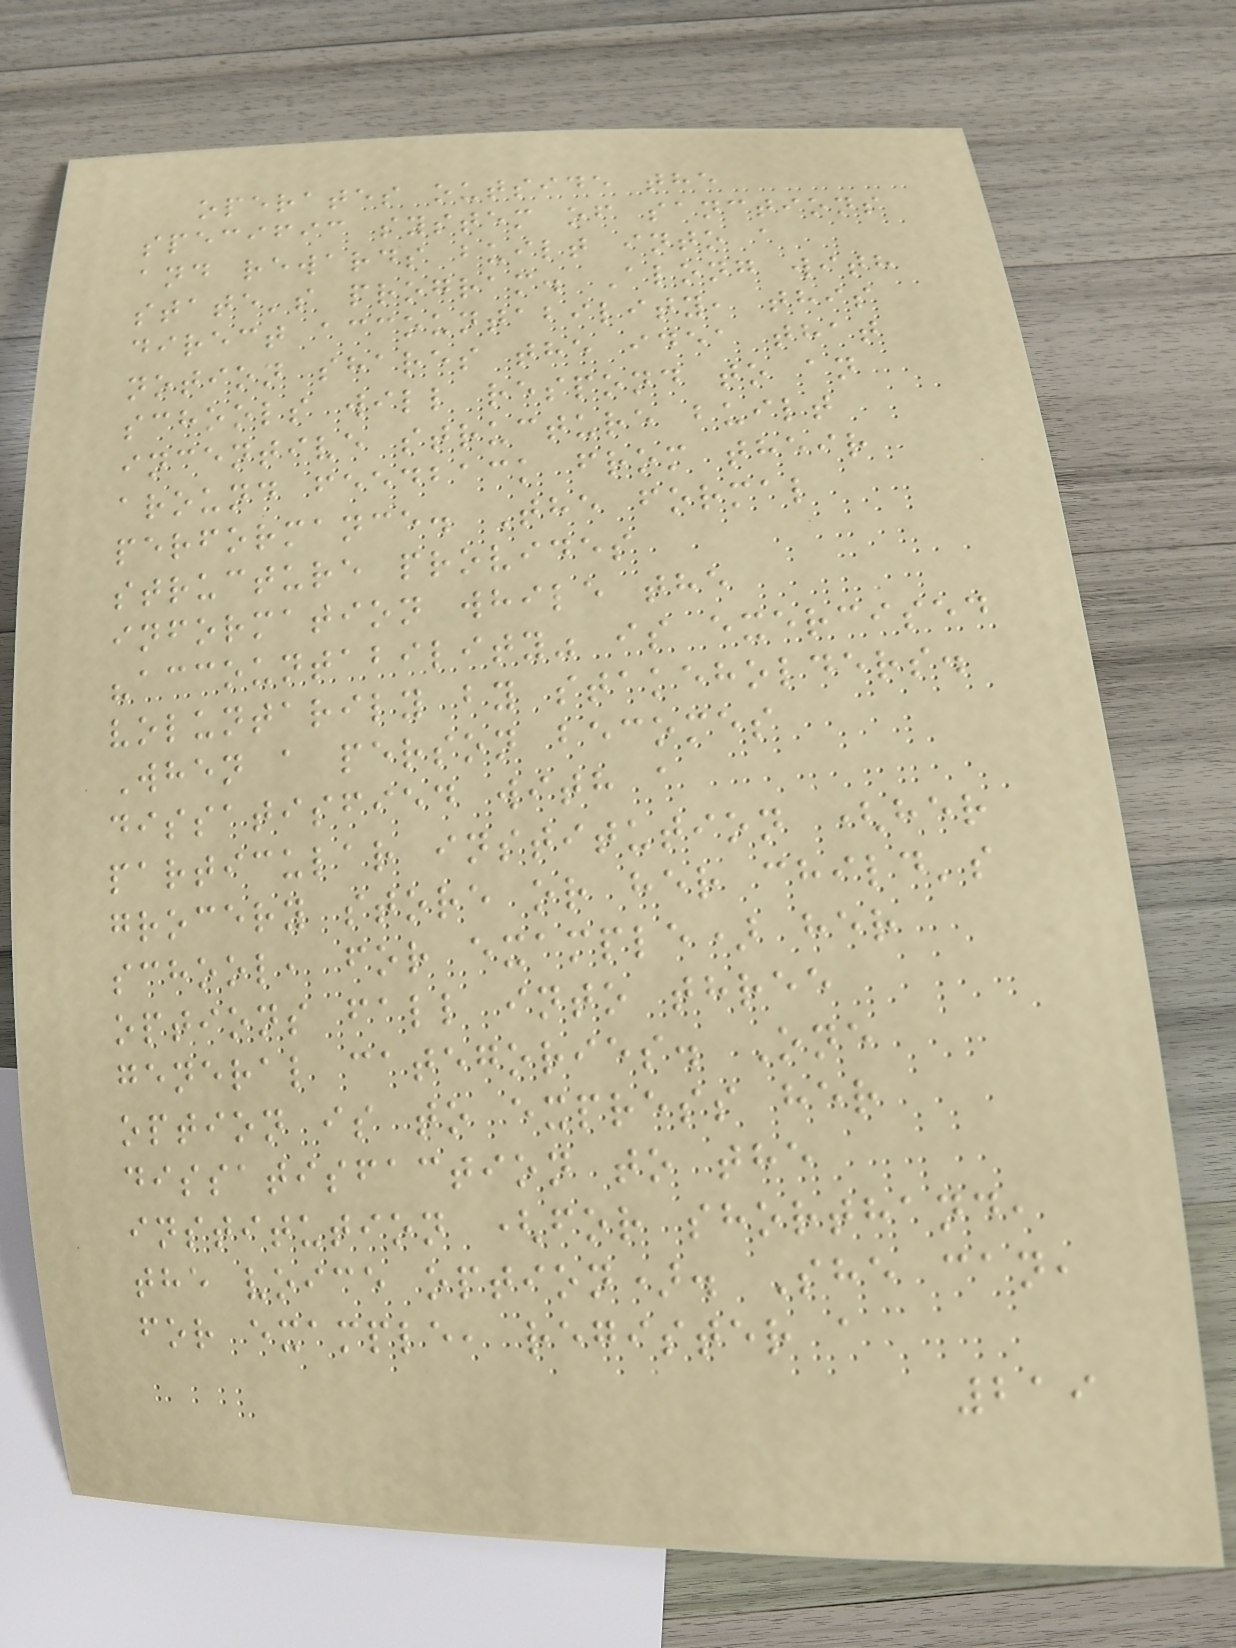operates outside the
specific system of sanctions
and rewards built into a
state's program. Along with
direct accountability, this
notion shares the idea that
schools will respond to an
incentive structure built
around feedback from their
performance. The formal
structure provides
information while the
"accountability" is exercised
voluntarily by stakeholders.
When a person becomes
dissatisfied with a
particular institution (her
grocery store or her child's
school, for example) her
options fall into three
general categories. One
option is to express her
dissatisfaction to the
institution (for shorthand,
the voice option). She can,
for example, register a
219
